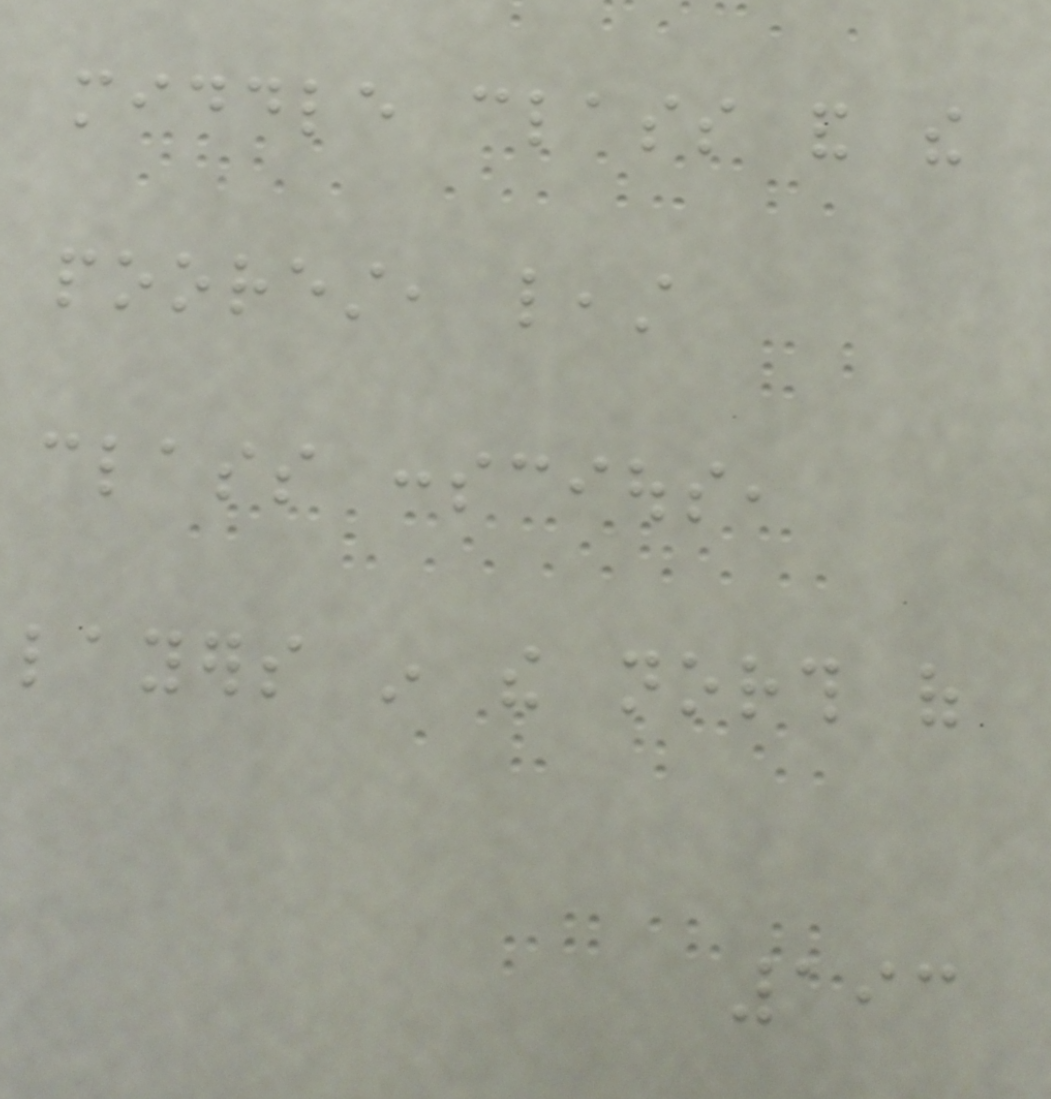middle class and the
poorest, least
class conscious,
layers in the north of
193
